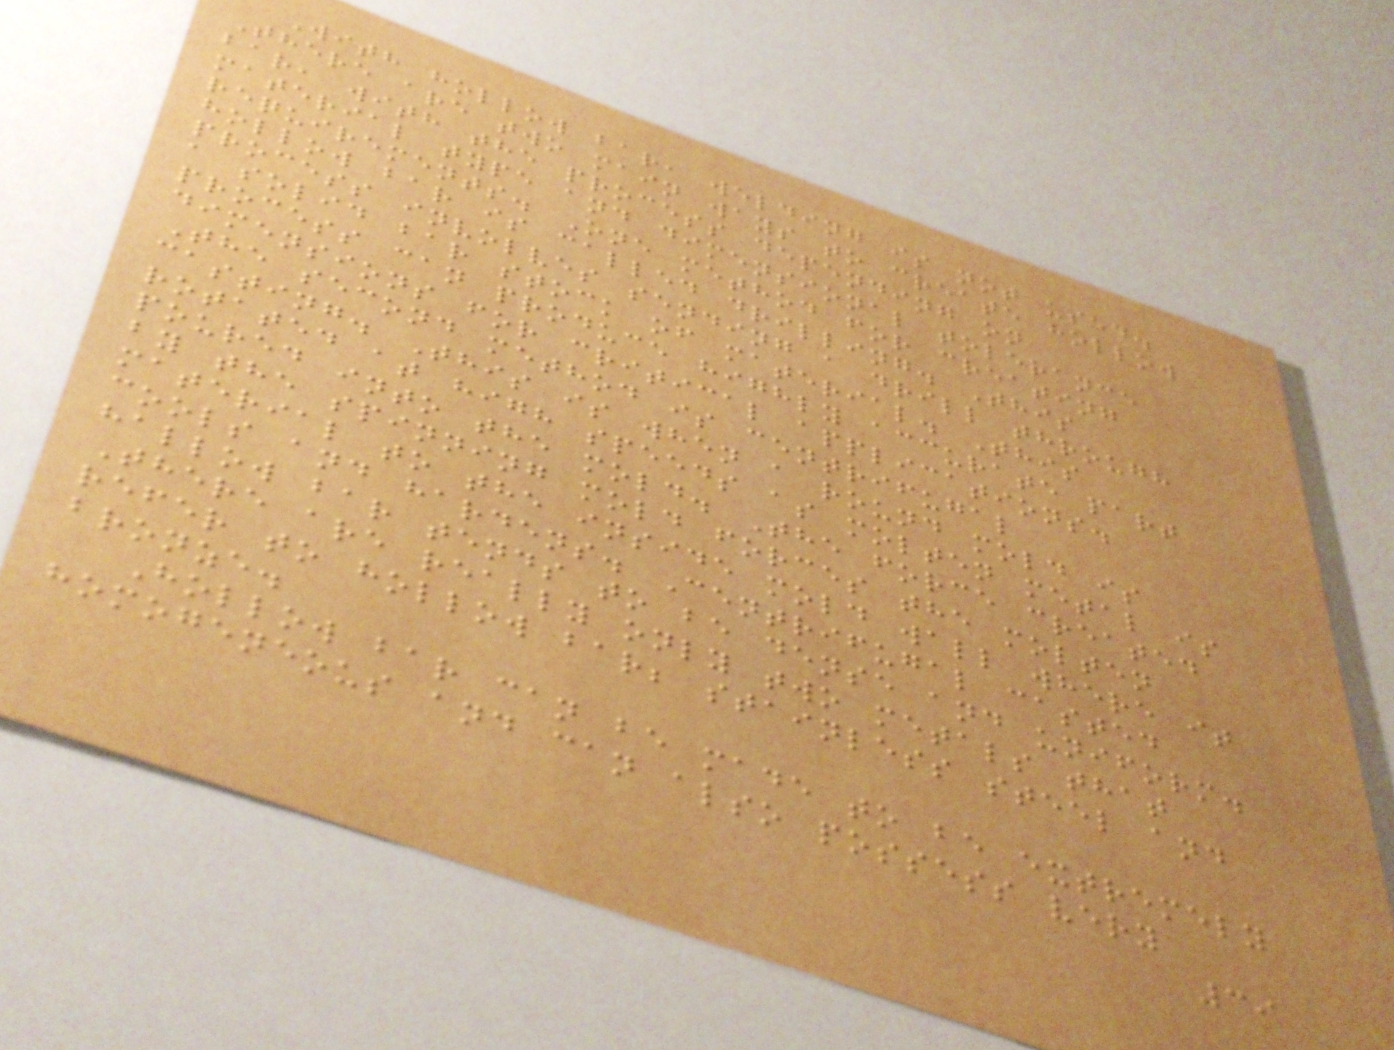With hollow bar, welding is not used.
There are two main ways to create hollow
bar, with the process depending on
material type and dimensional tolerance
requirements. One method for creating
hollow bar is called drilling. This
process involves sending a drill through
a solid bar stock of material. This
process can produce highly accurate part
dimensions for critical applications.
The second method is centrifugal
casting. This is when a round mold is
rotated at high speeds as molten metal is
poured into the mold. The force created
by the spinning mold forces the molten
material to the inside mold wall where it
cools and hardens. Centrifugal casted
hallow bar tends to be dense and uniform.
There are really only two metals that
refer to hollow bar; stainless steel and
bronze.
Hollow bar can be made to be extremely
homogeneous and can also possess very
39
